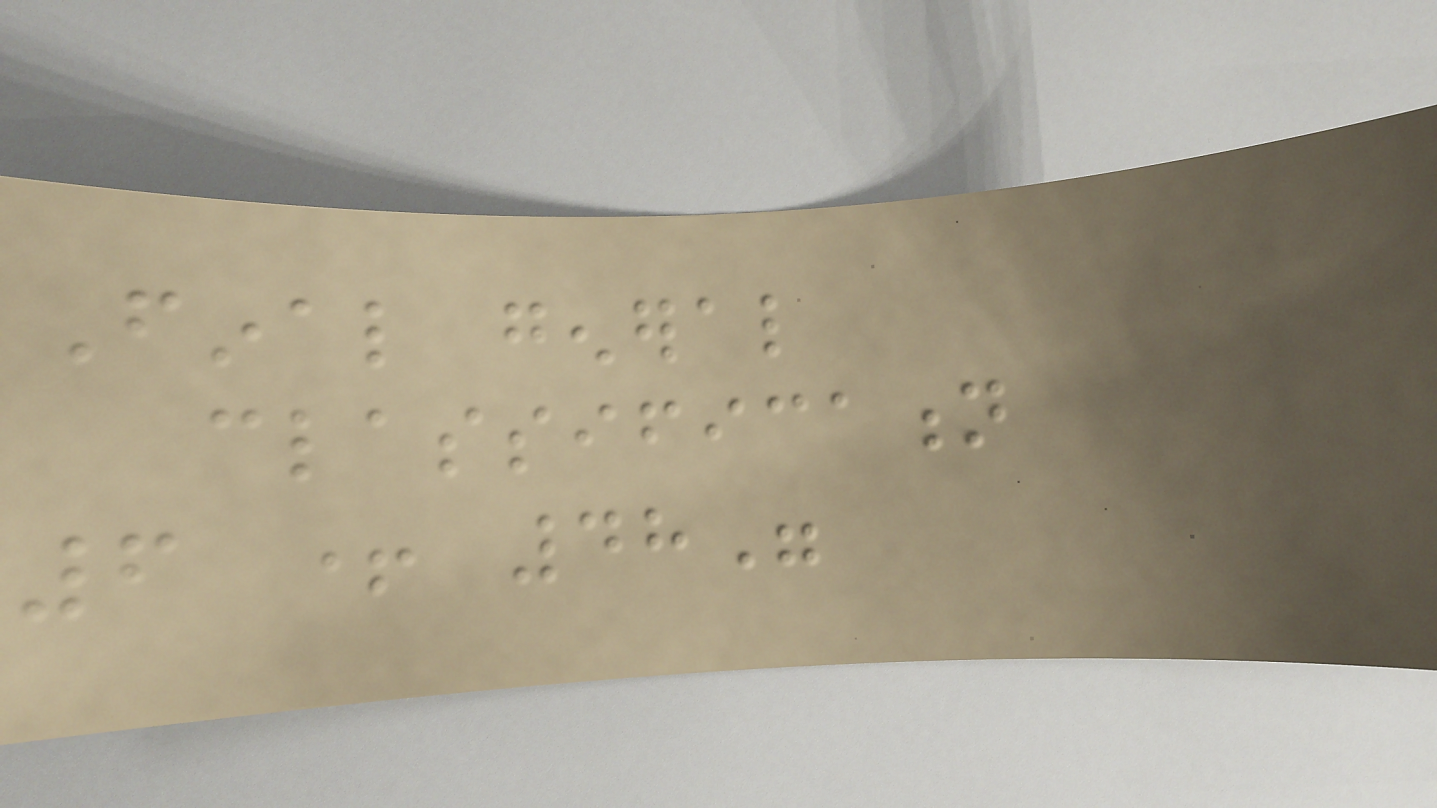Final general
classification
6 + 48"
